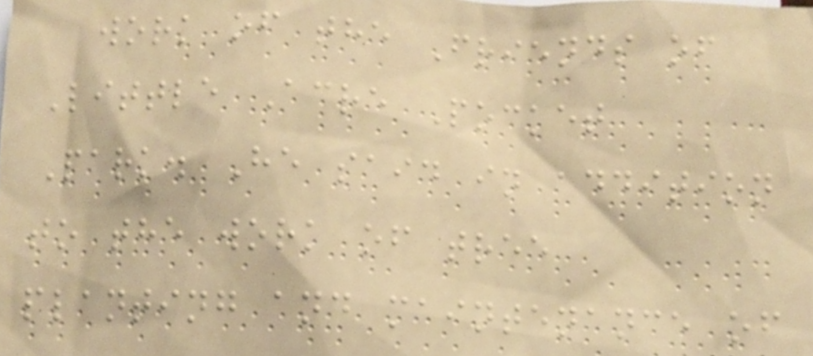work of the Friends of
Little Acre Pocket
Park. He said in addition
to the work of tree
planting and maintenance of
